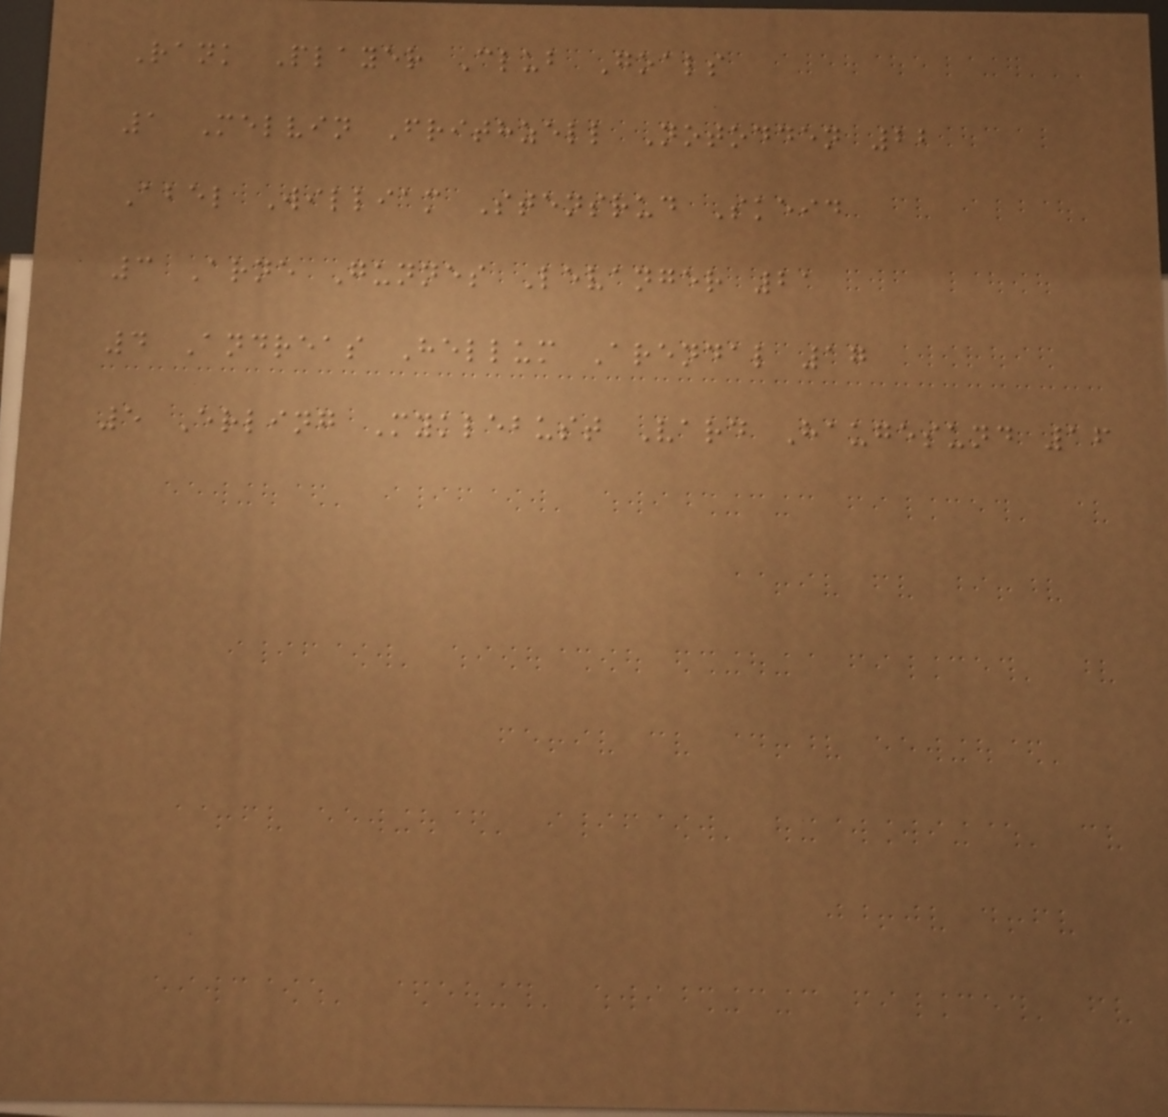Rank Player Club Goals
1 Melvin Frithzell Notodden 22
Abel William Stensrud Skeid
3 Arne Gunnes Levanger 21
4 Andreas Hellum Arendal 17
5 Erling Myklebust Vard Haugesund 16
